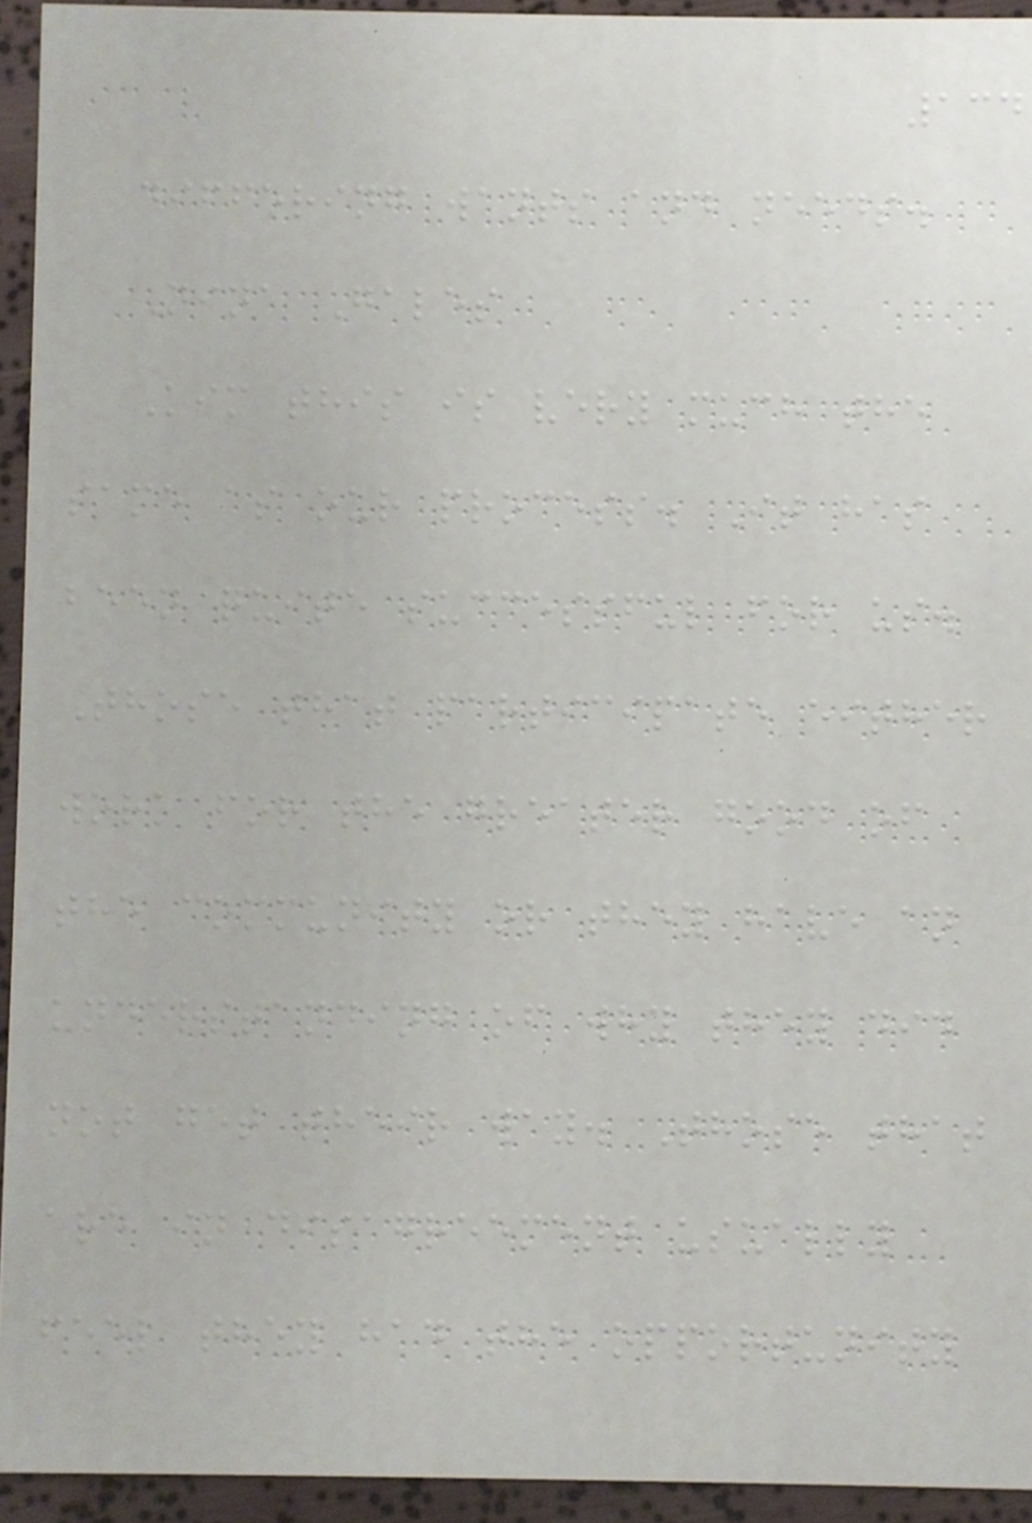134
differing wants and needs.
Nina Gales
Kim this is very much the
same as our process. It has
been quite successful for us.
Those that participate either
work for the greater good of
the community or they have an
understanding of why they did
not get their way. Those that
are in disagreement usually
feel they had the opportunity
